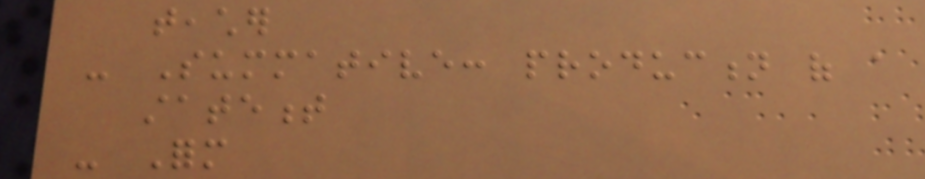teacher
- Summative: production of a
statement
- Form
